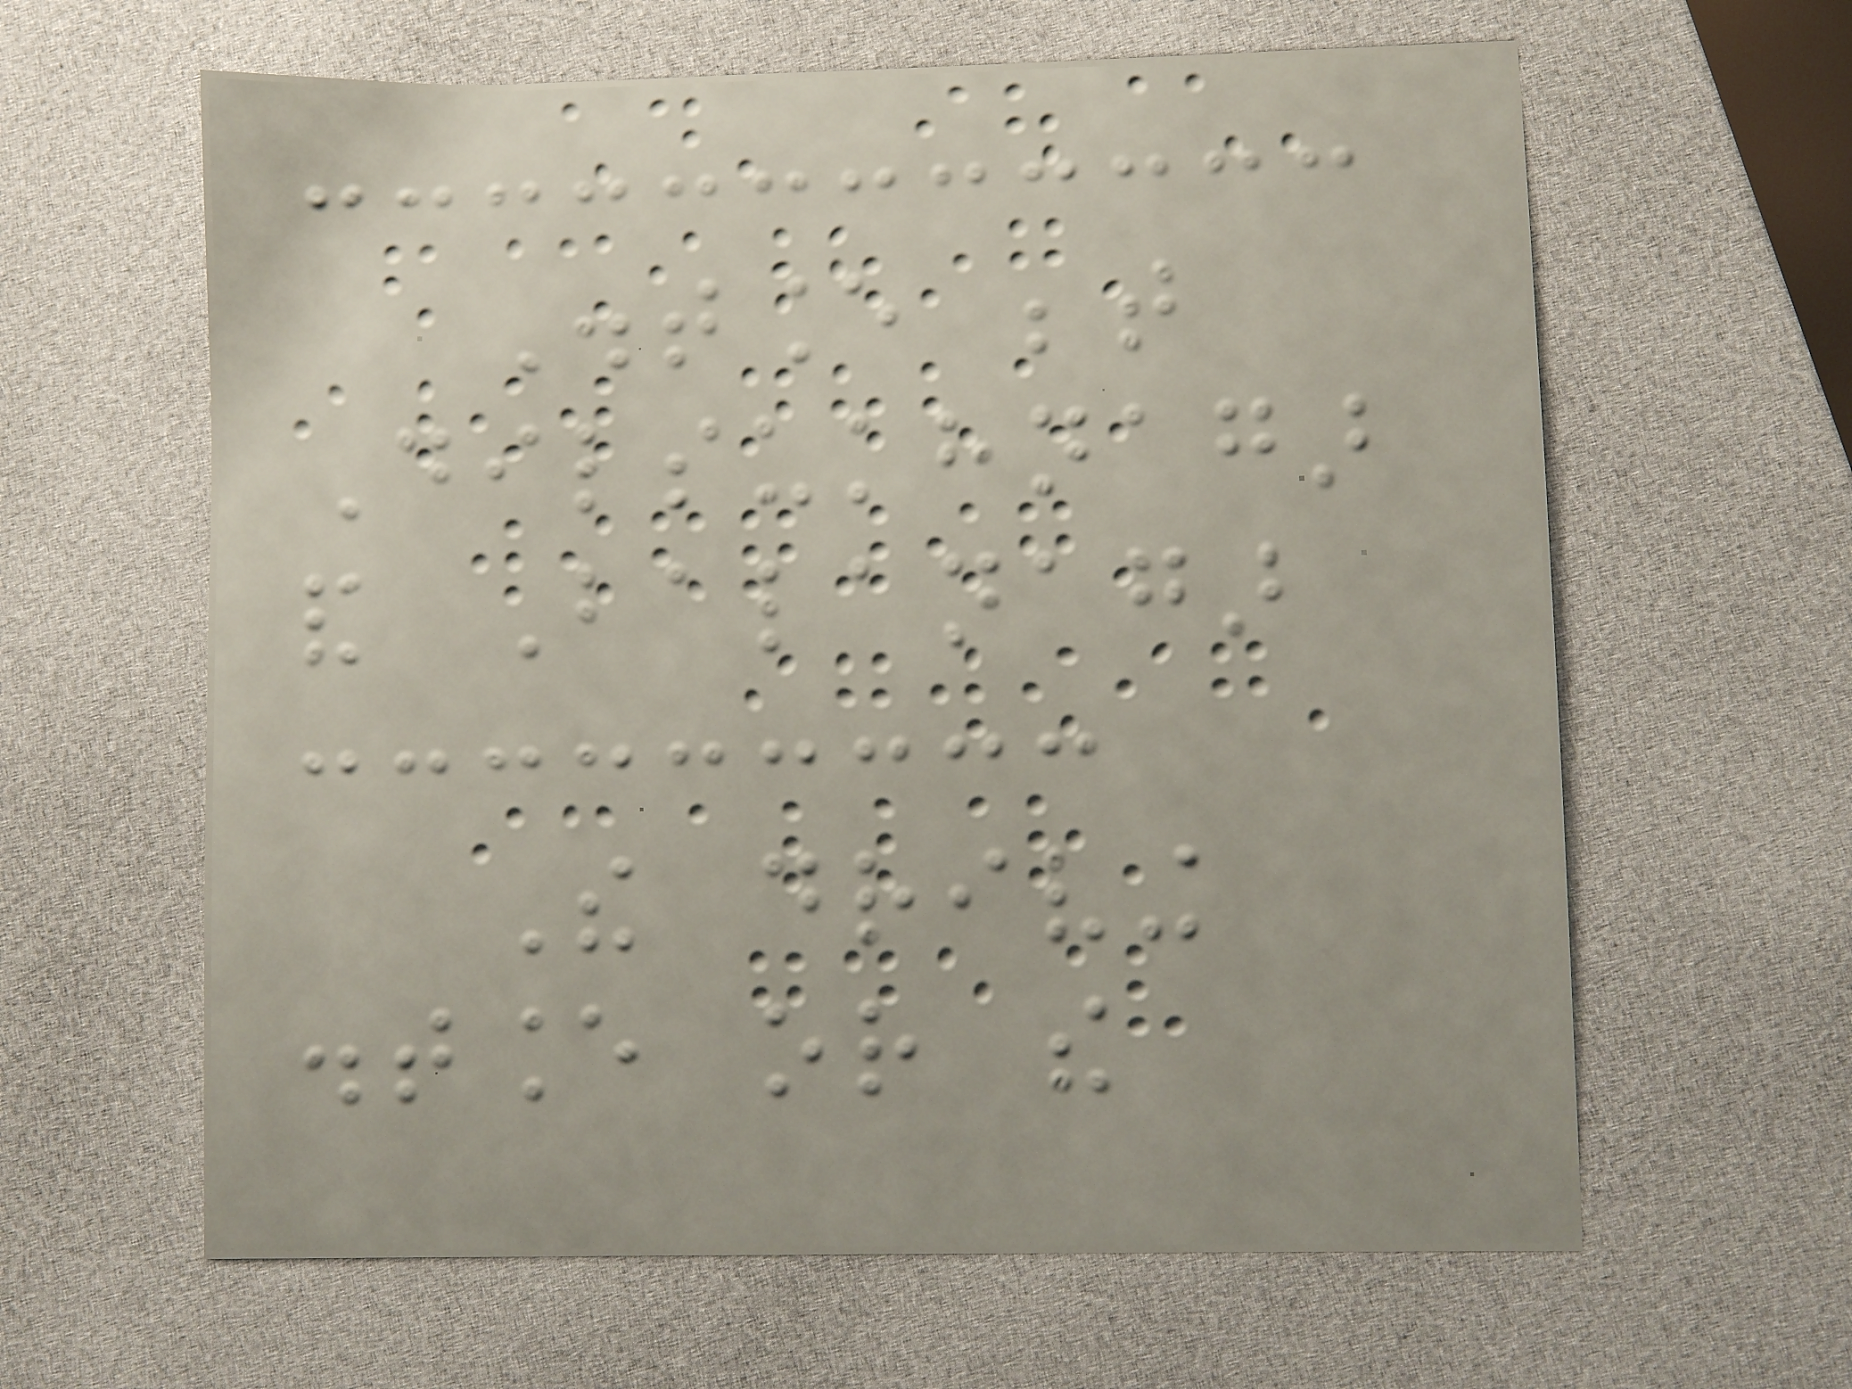Distance between
Dilsukhnagar
and Balanagar
The driving
distance or the
